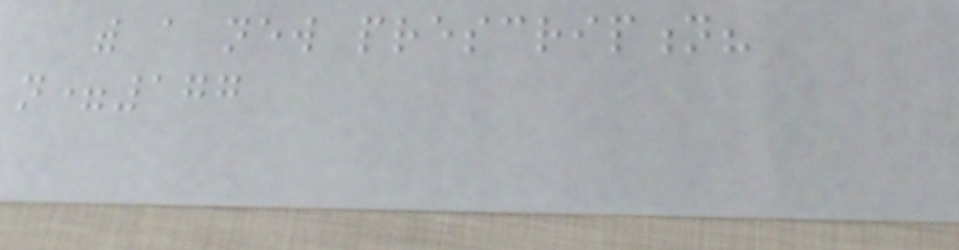with a new prescription?
n=177
